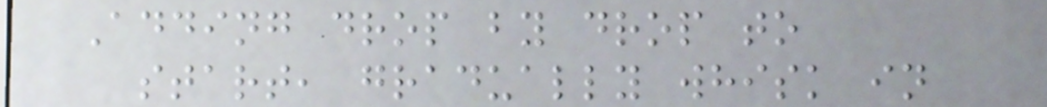Adding drop by drop to
start, gradually whisk in
